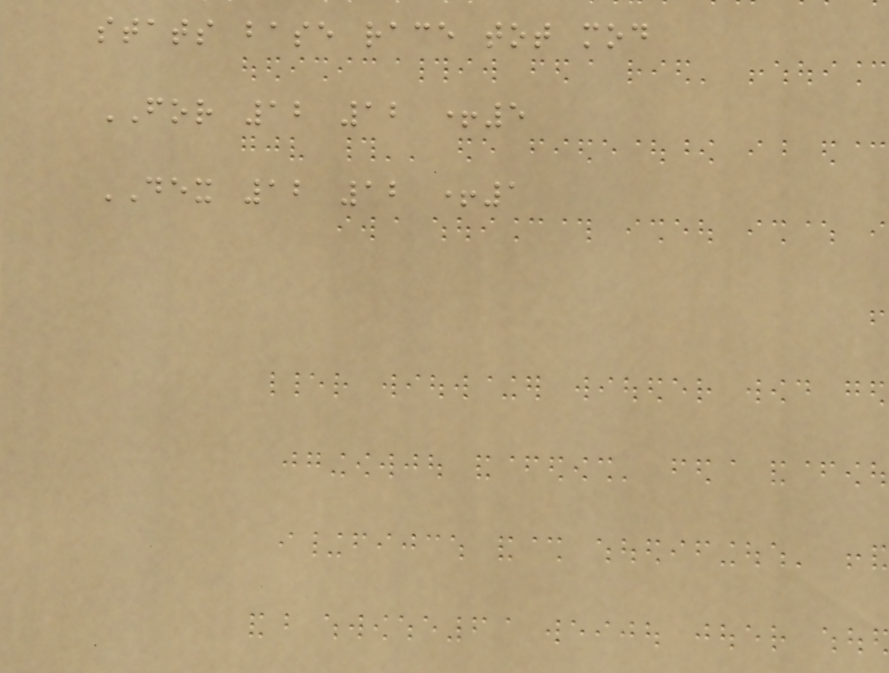stats base race tot mod
FOR 12 12 +5
DEX 12 12 +1
